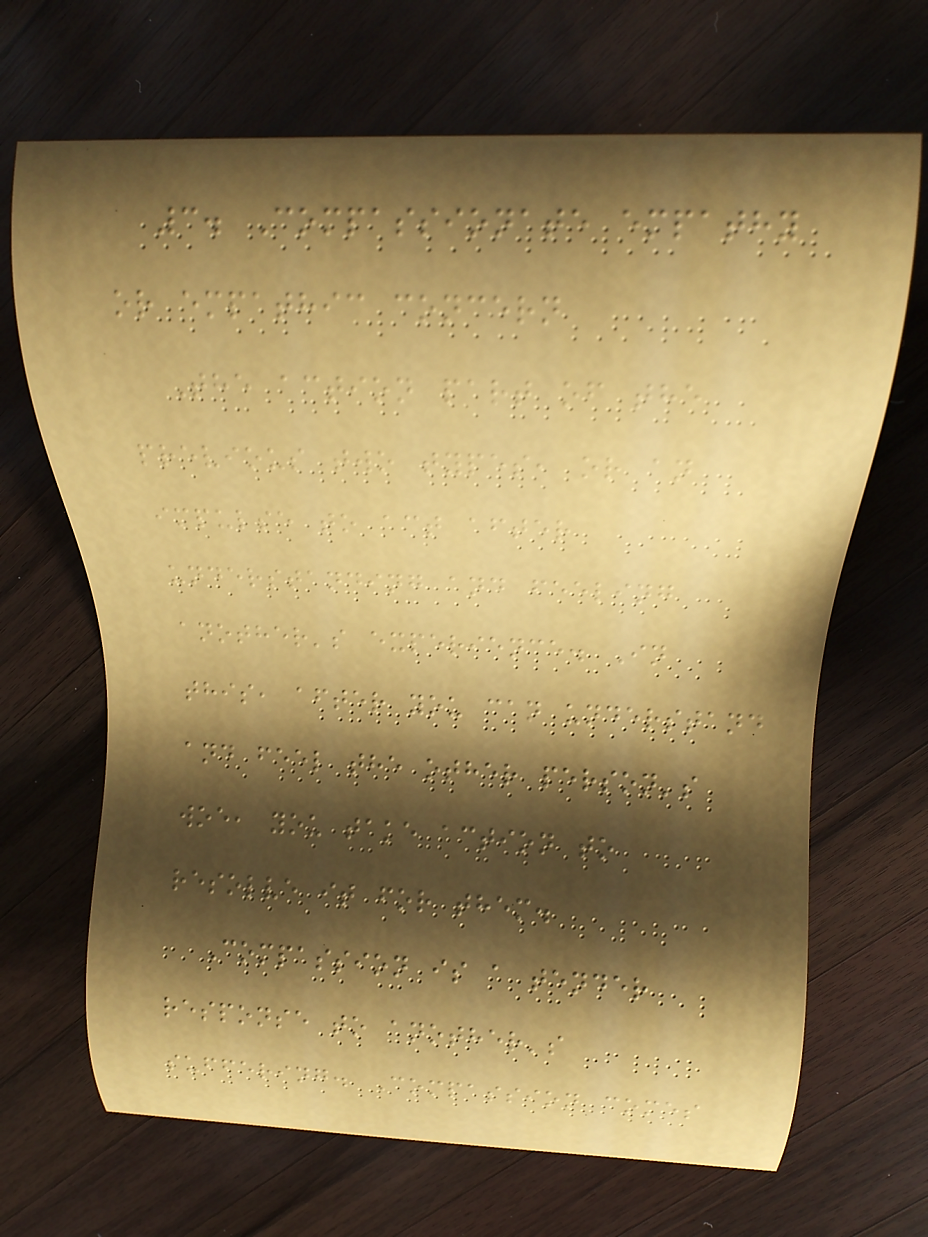3. Compassionate empathy
or empathic concern
The action part of the
previous two types, or an
impulse to act after
understanding and feeling
another's experience. In
this, after you can understand
and feel the other person's
woe, you take action to
resolve it for them.
Compassion is a tender
response to another's
suffering. Compassion comes
